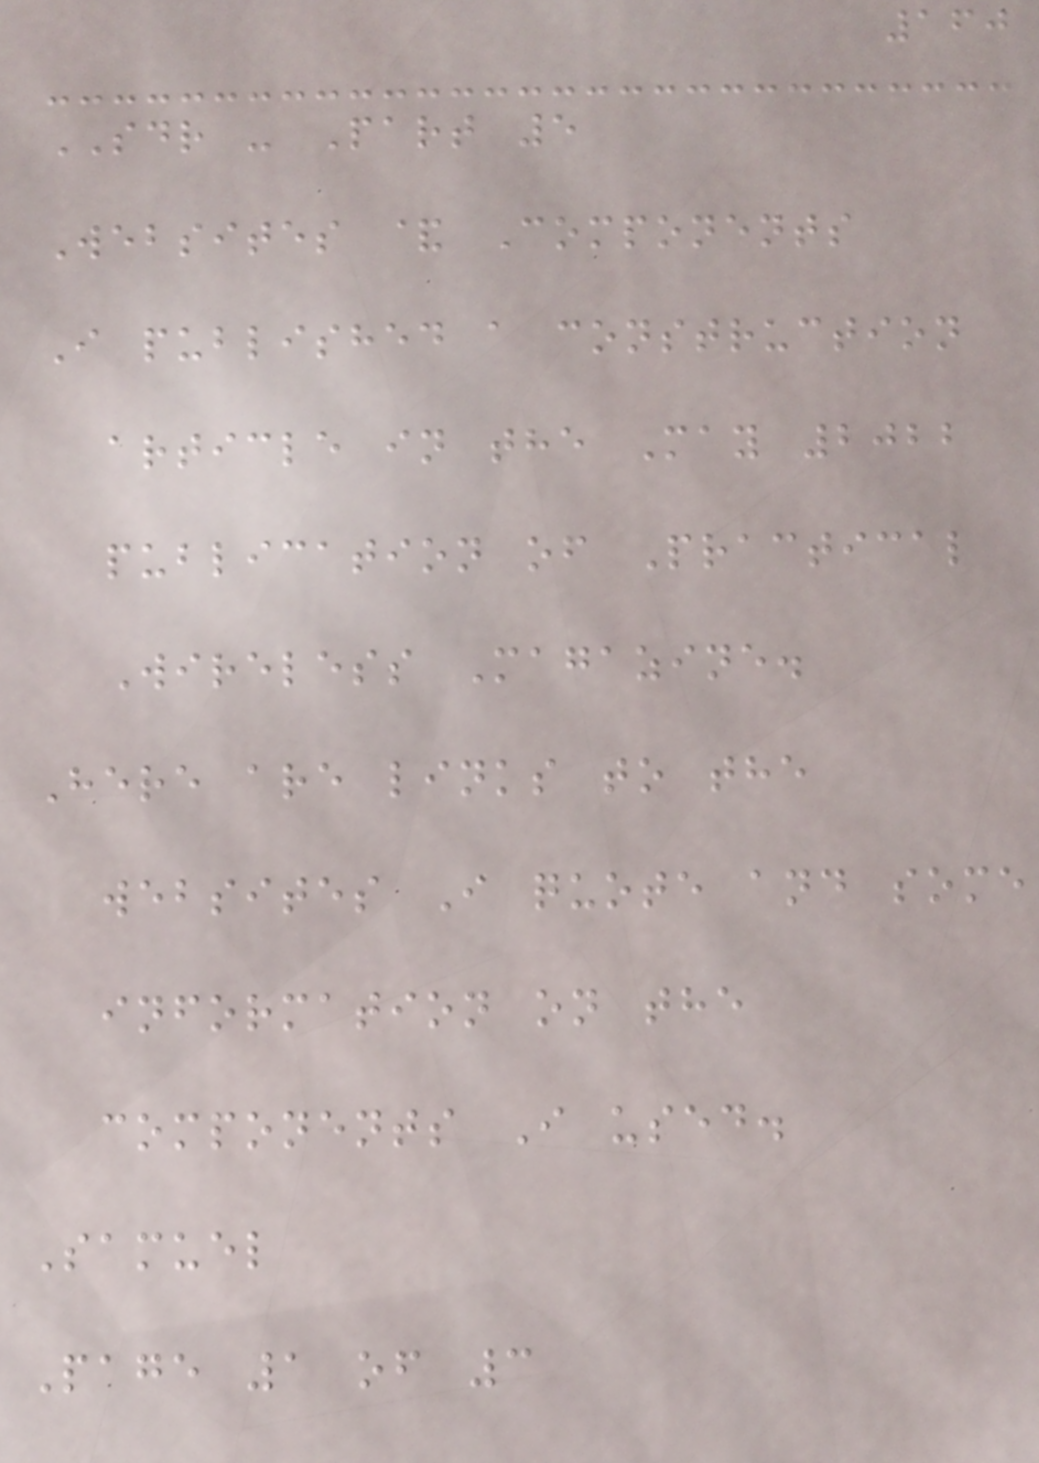160
SDR - Part 5
Websites & Components
I published a construction
article in the May 2022
publication of Practical
Wireless Magazine.
Here are links to the
websites I quote and some
information on the
components I used.
Samuel
Page 1 of 3
